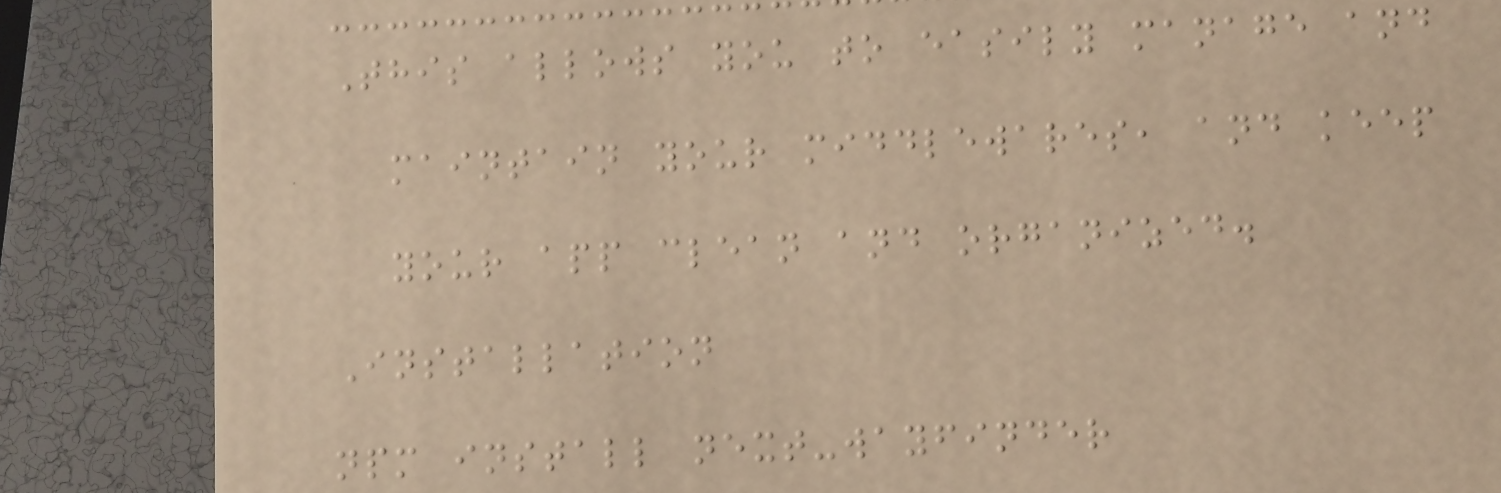This allows you to easily manage and
maintain your middlewares, and keep
your app clean and organized.
Installation
npm install next-wayfinder
